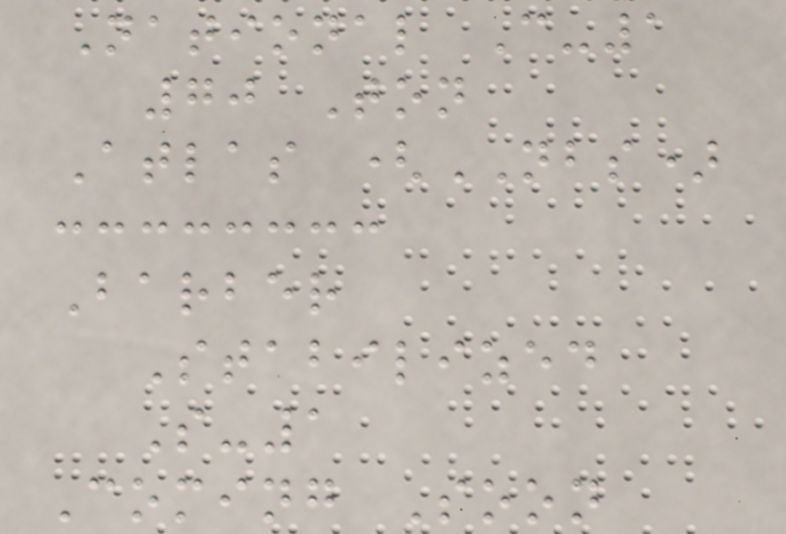National C-1
70 Ton
Atlas (NBS)
Barber
Stabilized
S-1
Coming Soon
